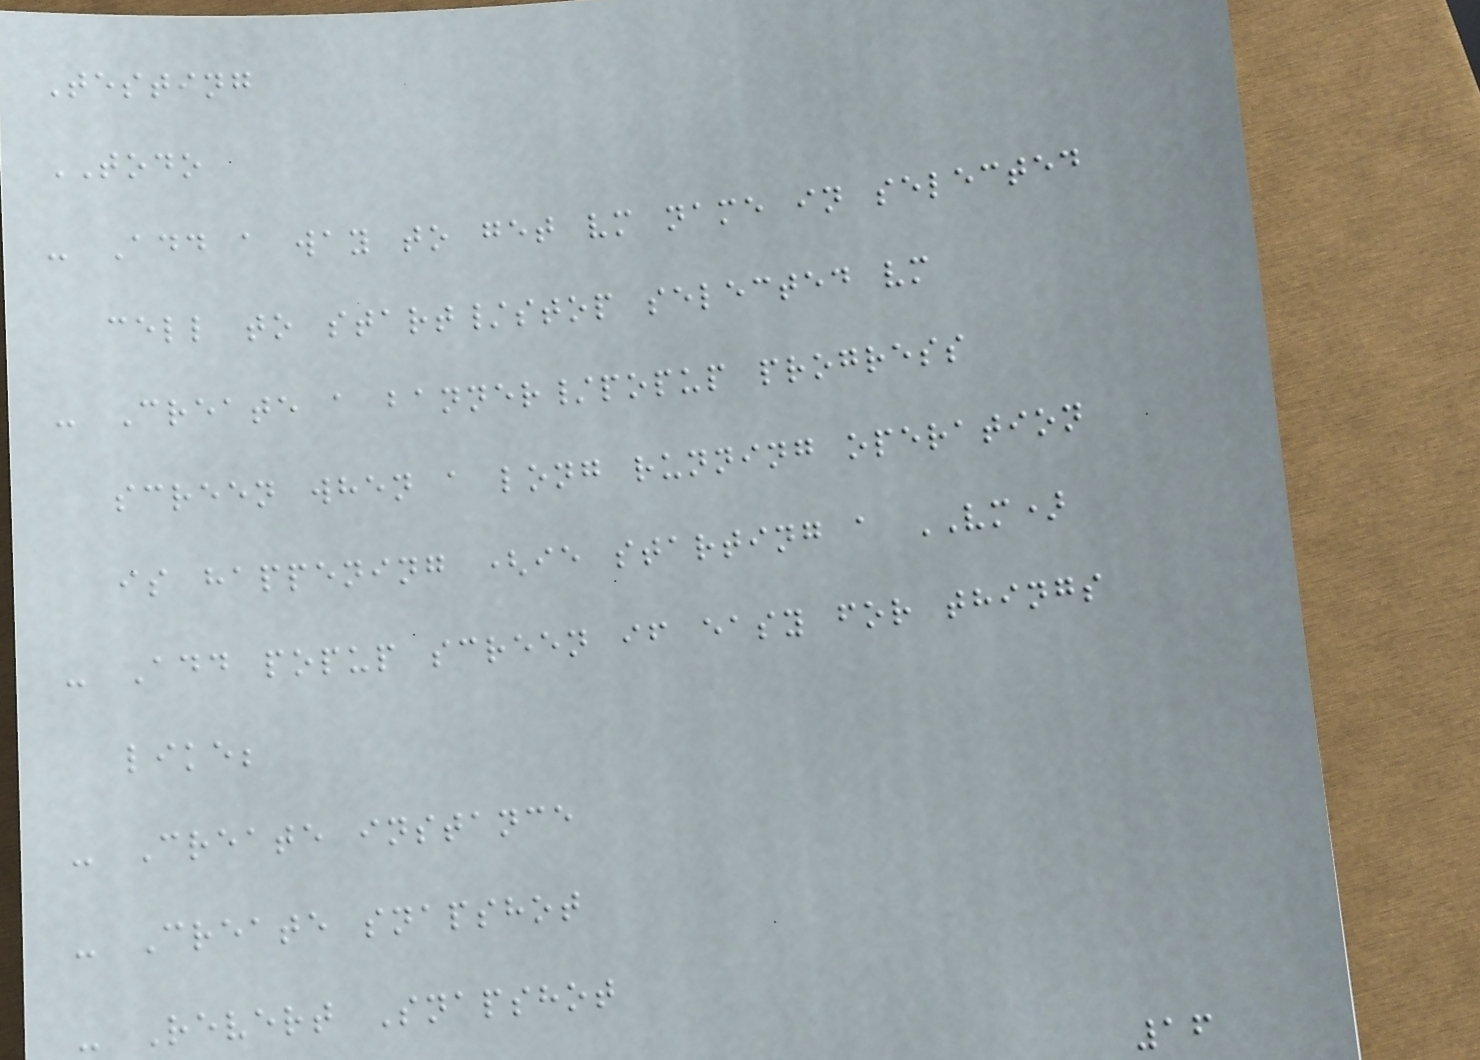Testing
TODO
- Add a way to get vm name in selected
cell to start/stop selected vm
- Create a banner/popup progress
screen when a long running operation
is happening (ie starting a VM)
- Add popup screen if easy for things
like;
- Create instance
- Create snapshot
- Revert Snapshot
16
